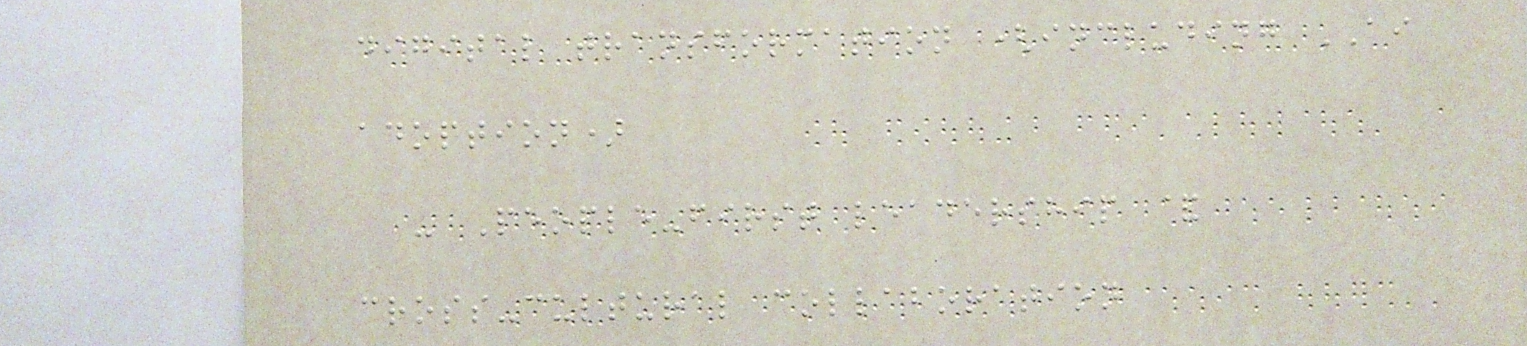digital transformation (including AI
adoption)
- People-first leadership &
cross-cultural collaboration
